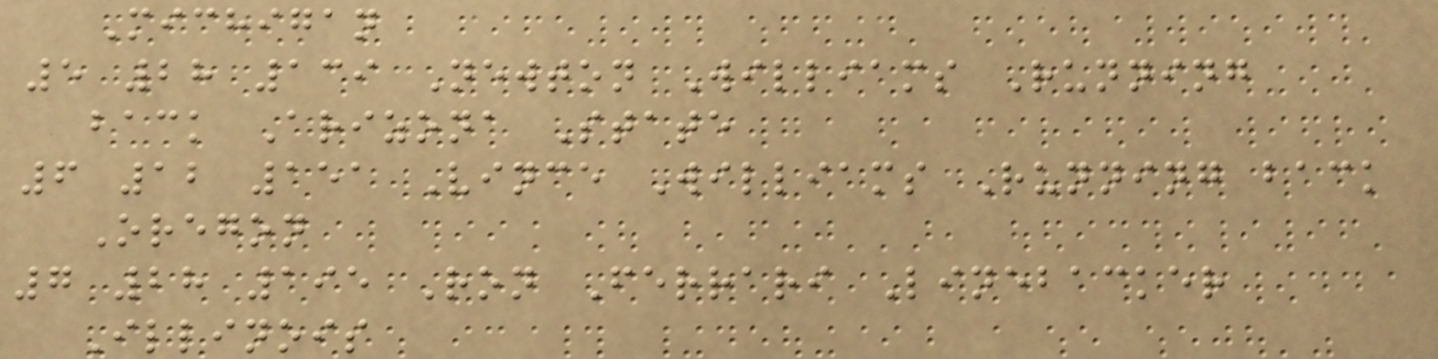Michigan
5 28 139 Newton Williams Running
back Arizona State
6 12 151 Vince Williams Running back
Oregon
7 28 195 Ron Ferrari Linebacker
Illinois
